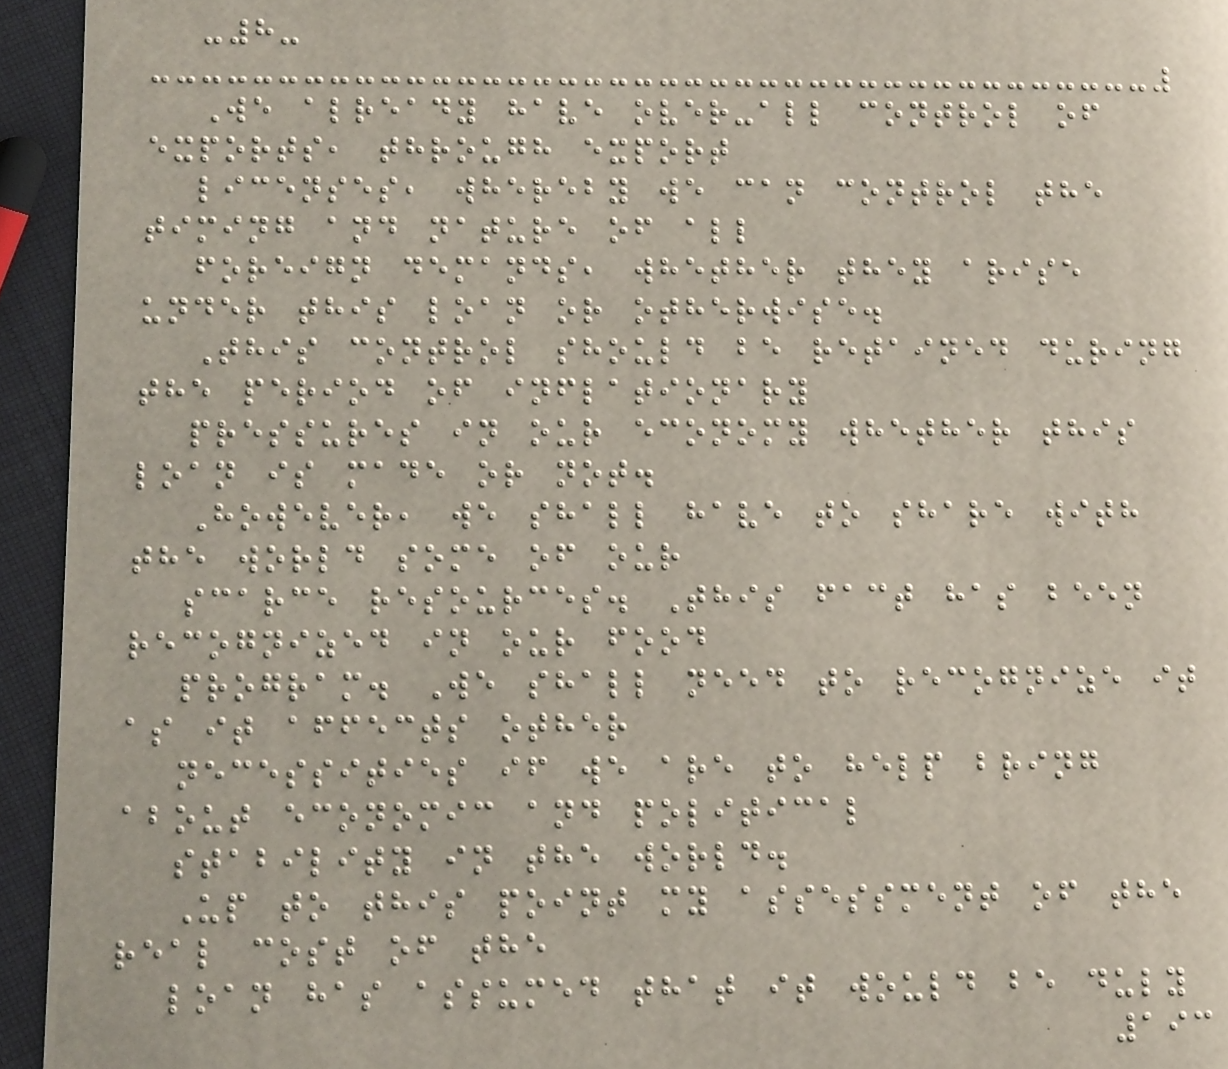-8-
We already have over-all control of
exports, through export
licenses, whereby we can control the
timing and nature of all
foreign demands, whether they arise
under this loan or otherwise.
This control should be retained during
the period of inflationary
pressures in our economy whether this
loan is made or not.
However, we shall have to share with
the world some of our
scarce resources. This fact has been
recognized in our food
program. We shall need to recognize it
as it affects other
necessities if we are to help bring
about economic and political
stability in the world.
Up to this point my assessment of the
real cost of the
loan has assumed that it would be duly
193
